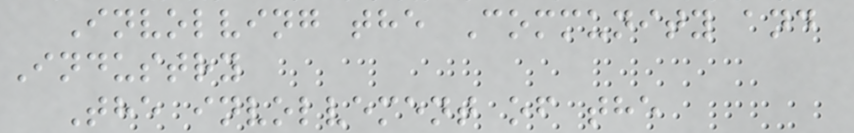Involving the Community and
Industry
The involvement of the
